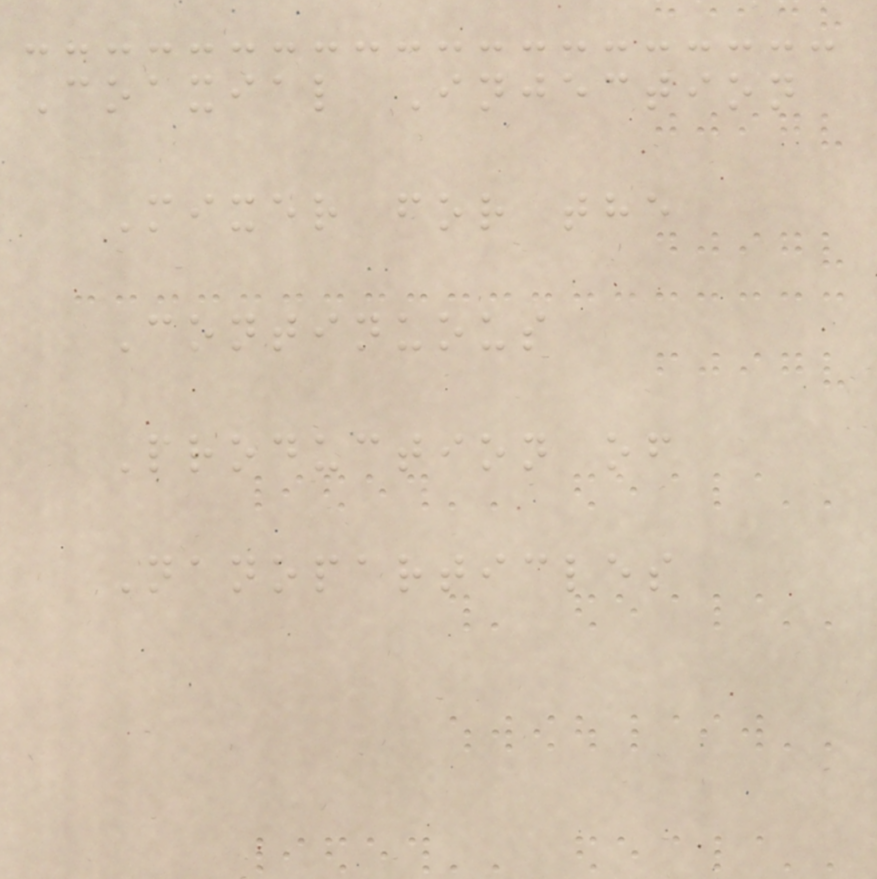Coaxial Injection
Mixer for the
Continuous
Production of
Nanoparticles
